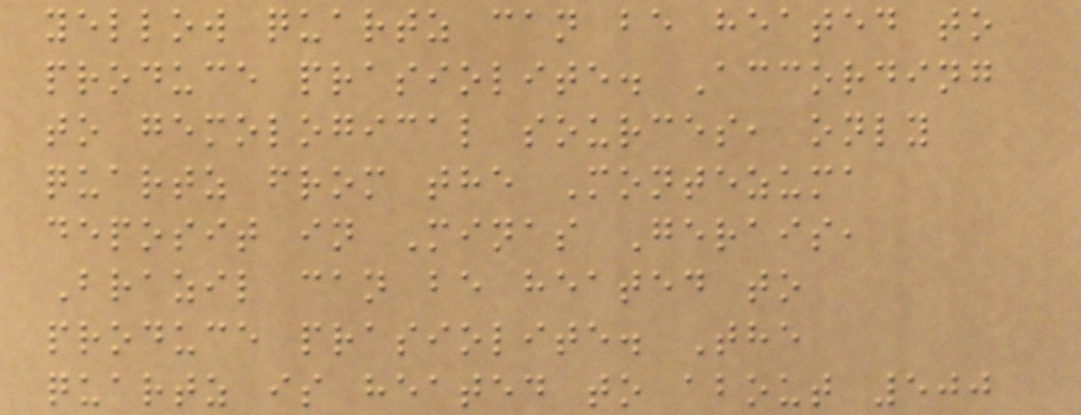yellow quartz can be heated to
produce prasiolite. According
to gemological sources, only
quartz from the Montezuma
deposit in Minas Gerais,
Brazil can be heated to
produce prasiolite. The
quartz is heated to about 500
